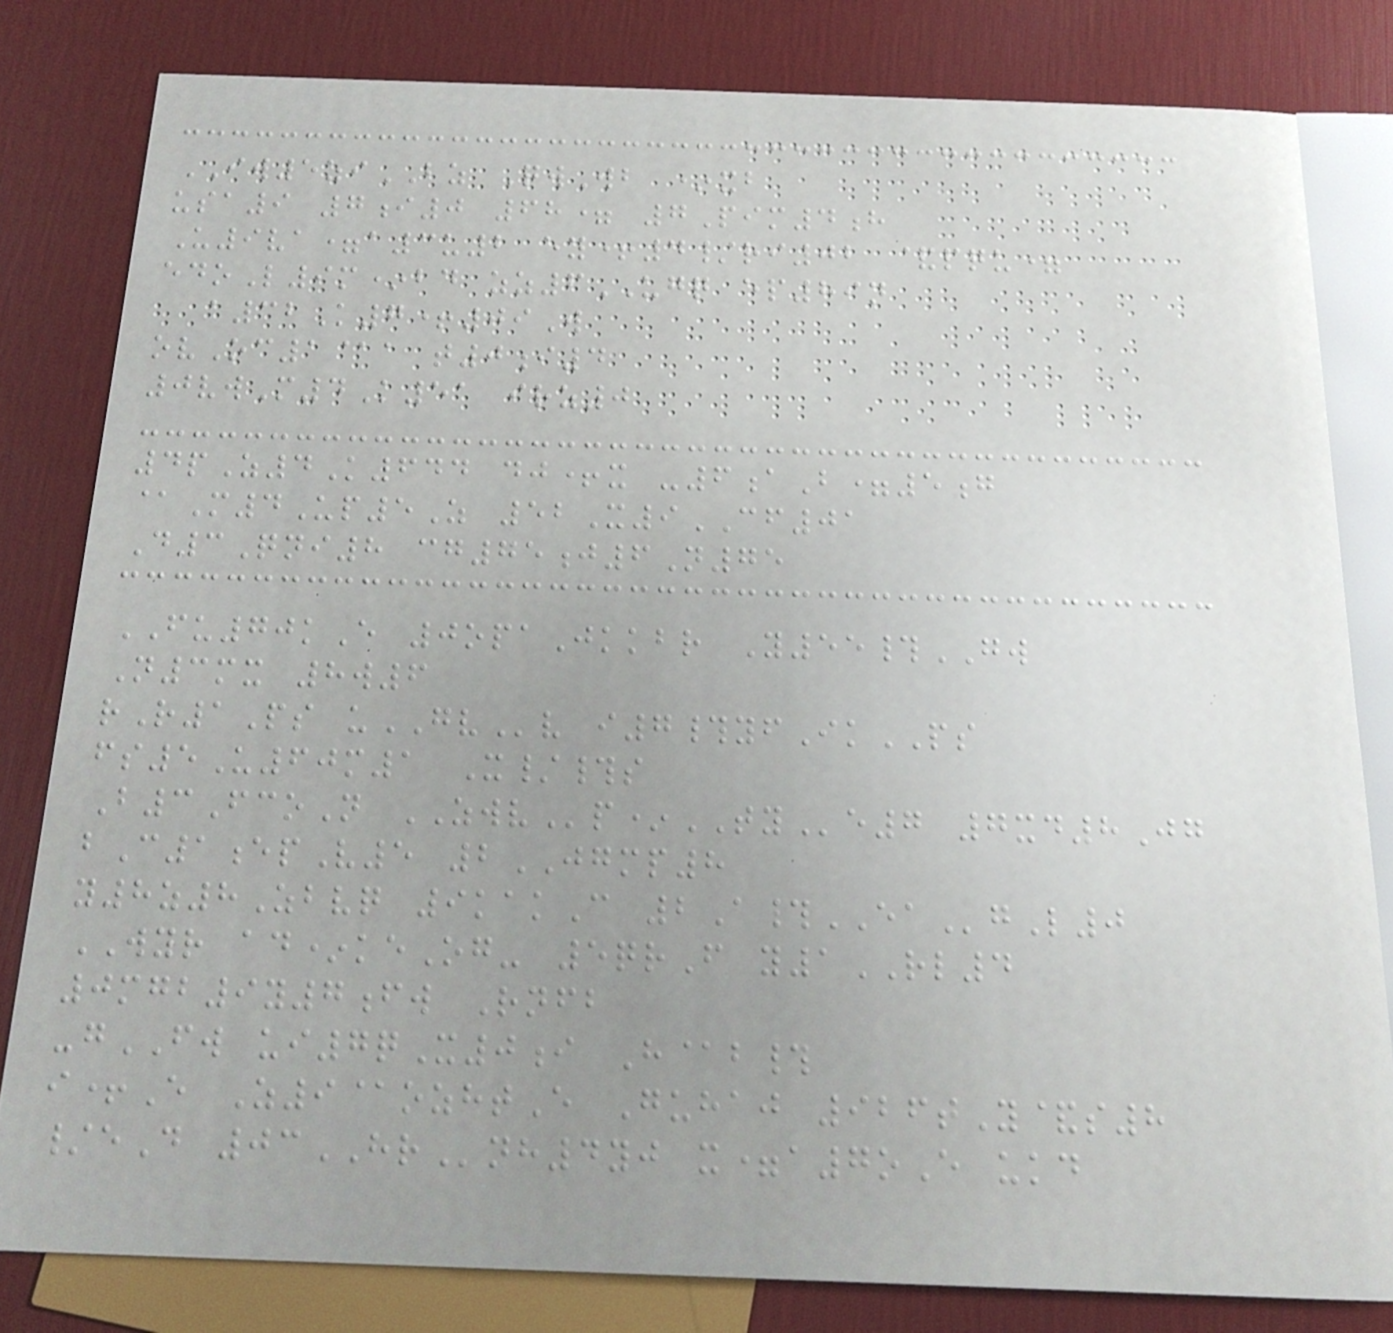IW5ziBZ QwWb *xb
usa9 7i0 68= 7Pim4h
U9va=a3u2 ey+4/ri02 &pqu=
edoL9m*bd zz6UGQ ep89n
a32K7+09W
ovOc1@a t0i4
0vwM4K51 irz0
4pZ4K644 dj+x -6aB=5g
@M4Up5Z 52X9CF01
D3Qni8 cg75j6N75
FU70kE 0opaJkkbr Y55#GW
N3mx 8w6
rR1Ps uGVv i7#yfIkPS
fs5U60m1 X/#s
B3FcoN ZWVp*TYe7 7xd8Jg
bC1epV5 2JGMP8
y8z8Zbvq 9kakC 2A#EAgL0
WYR ad*keOg- 5qrF y1RL4
0mgb9y7fw Rnfb
-gFW ui7qX0i H@b#
i+E Z9@ozhtE Guhaj 926tY&s8
/eD 03HRnh4yj x=a7oE ukd
